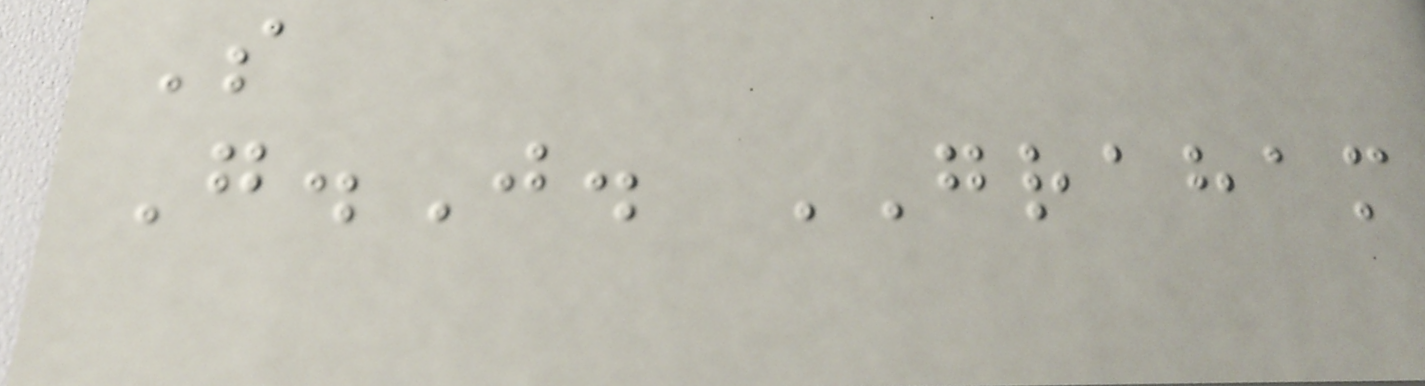S
G.J. GRAHAM
